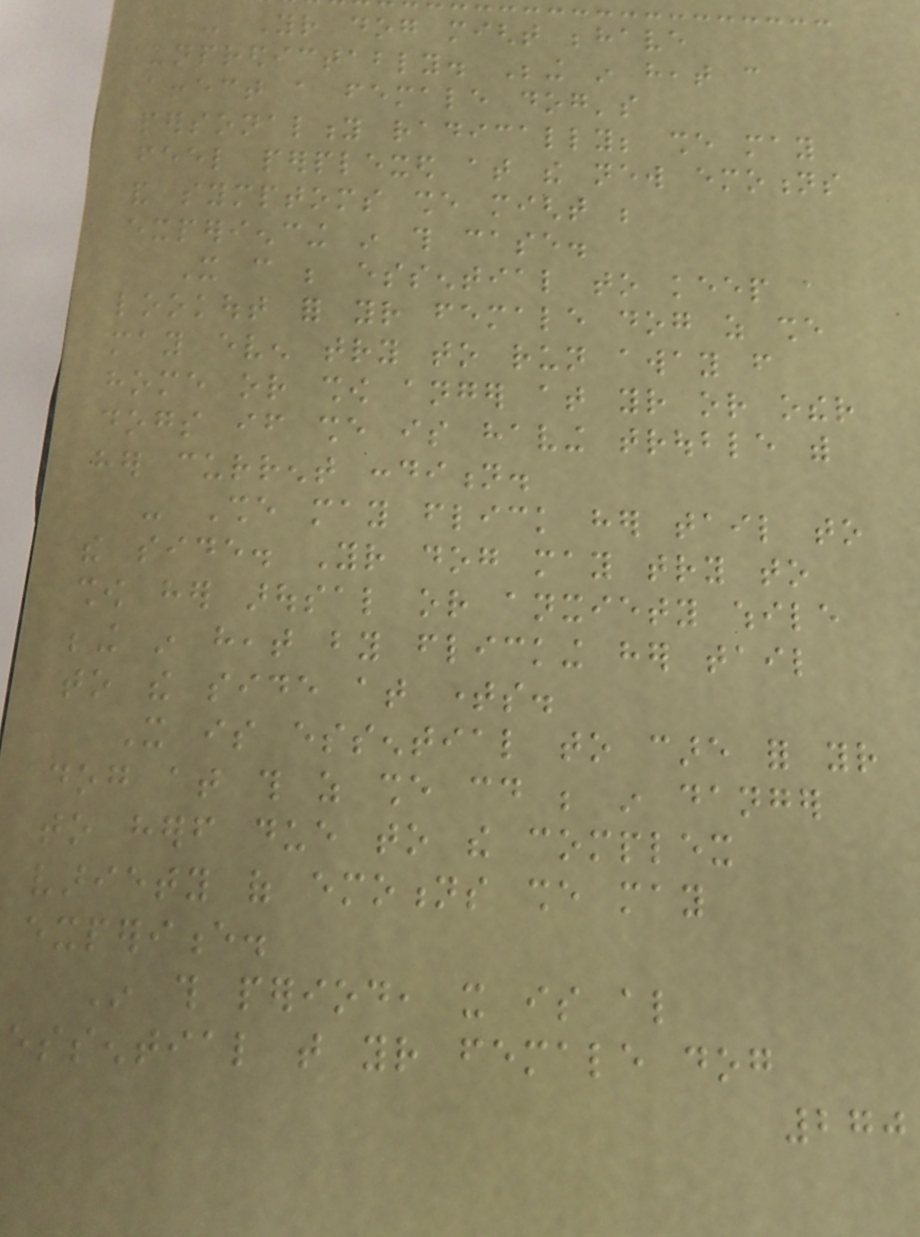- Your dog might behave
unpredictably. Being in heat can
affect a female dog's
personality radically; she may
feel perplexed at the new emotions
and symptoms she might be
experiencing in this case.
It can be essential to keep a
lookout for your female dog as she
may even try to run away from
home or show anger at your or other
dogs if she is having trouble with
her current condition.
- She may flick her tail to
the side. Your dog may try to
show her arousal or anxiety while
being in heat by flicking her tail
to the side at times.
It is essential to care for your
dog at this as she could be in danger
to herself due to the complex
variety of emotions she may
experience.
In this period, it is also
essential that your female dog
270
